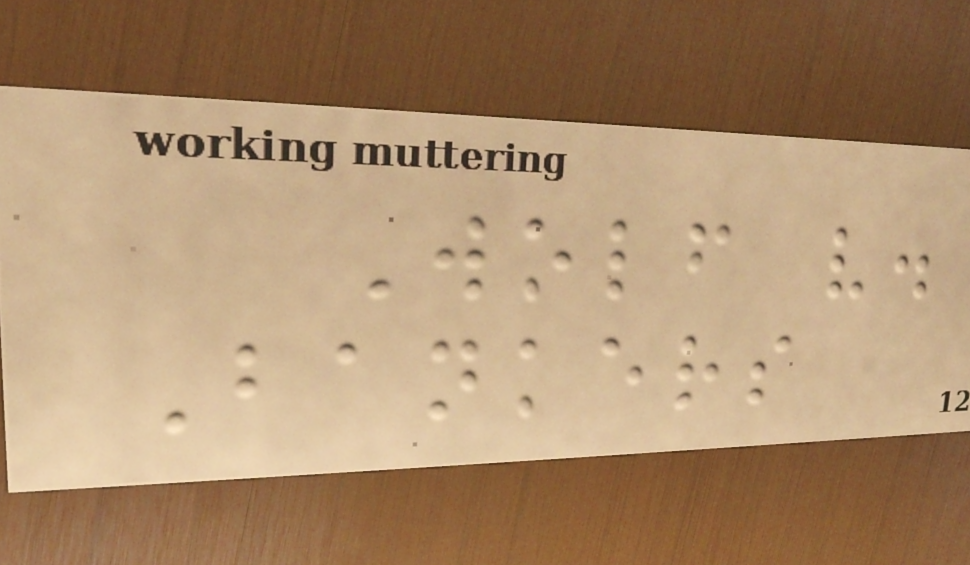Wolf v.
Bankers
